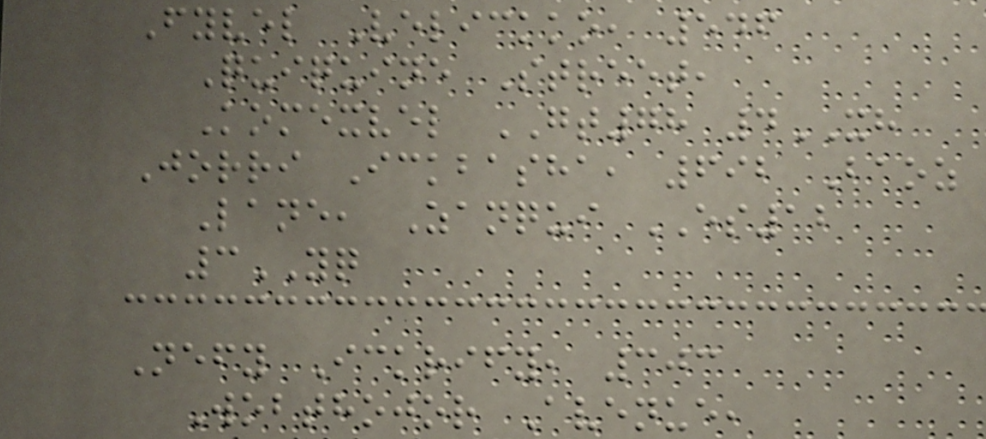Fyvel Velickko, 546
Quiquine Street,
Komexvel GT78 4XH
Jorri Ickbasha, 692 Baoz
Lane, Zanqui ES12
3YQ
Nefy Ickrify, 303
Wobthojor Avenue,
